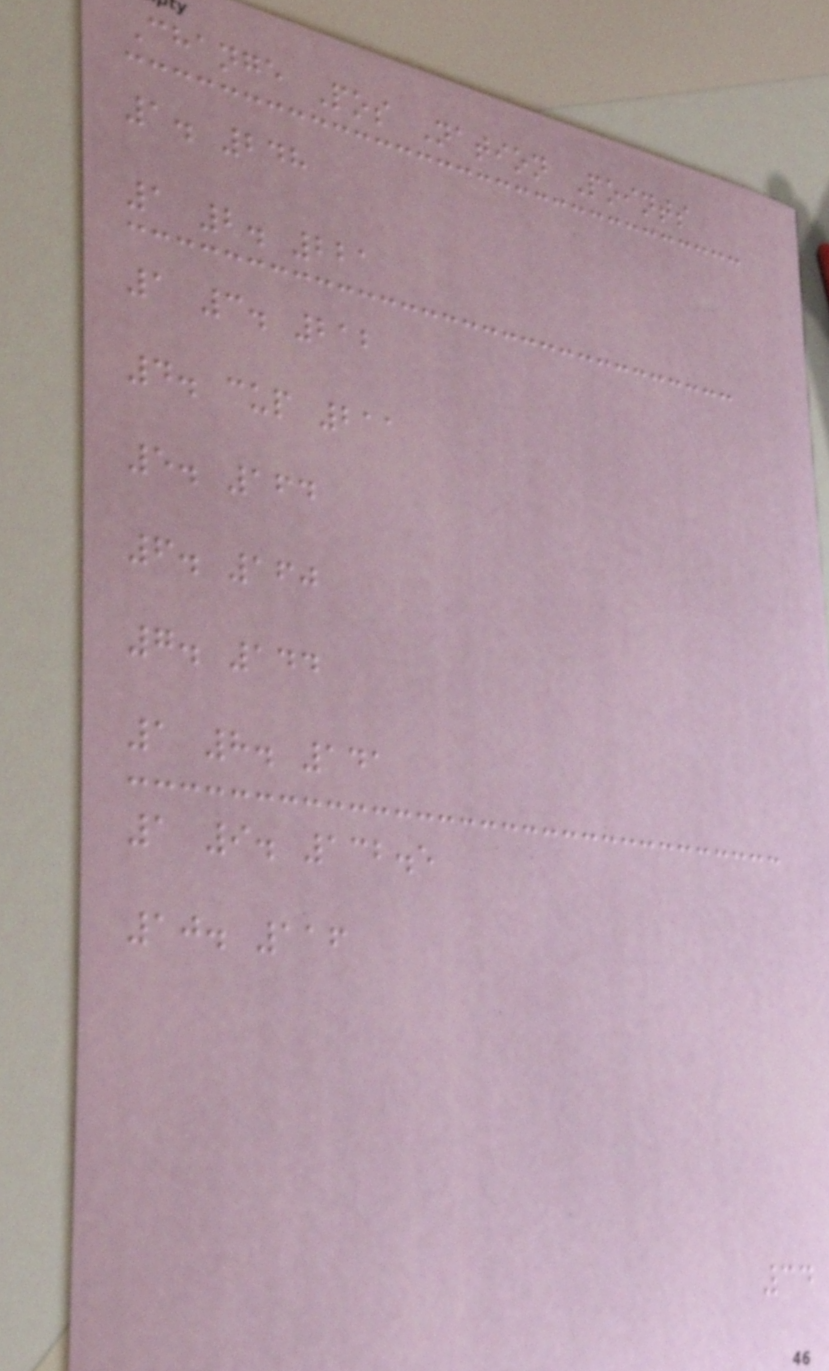Change Pos Nation Points
1. 248
1 2. 221
1 3. 212
4. cup 211
5. 164
6. 160
7. 144
1 8. 141
1 9. 132.5
10. 116
34
